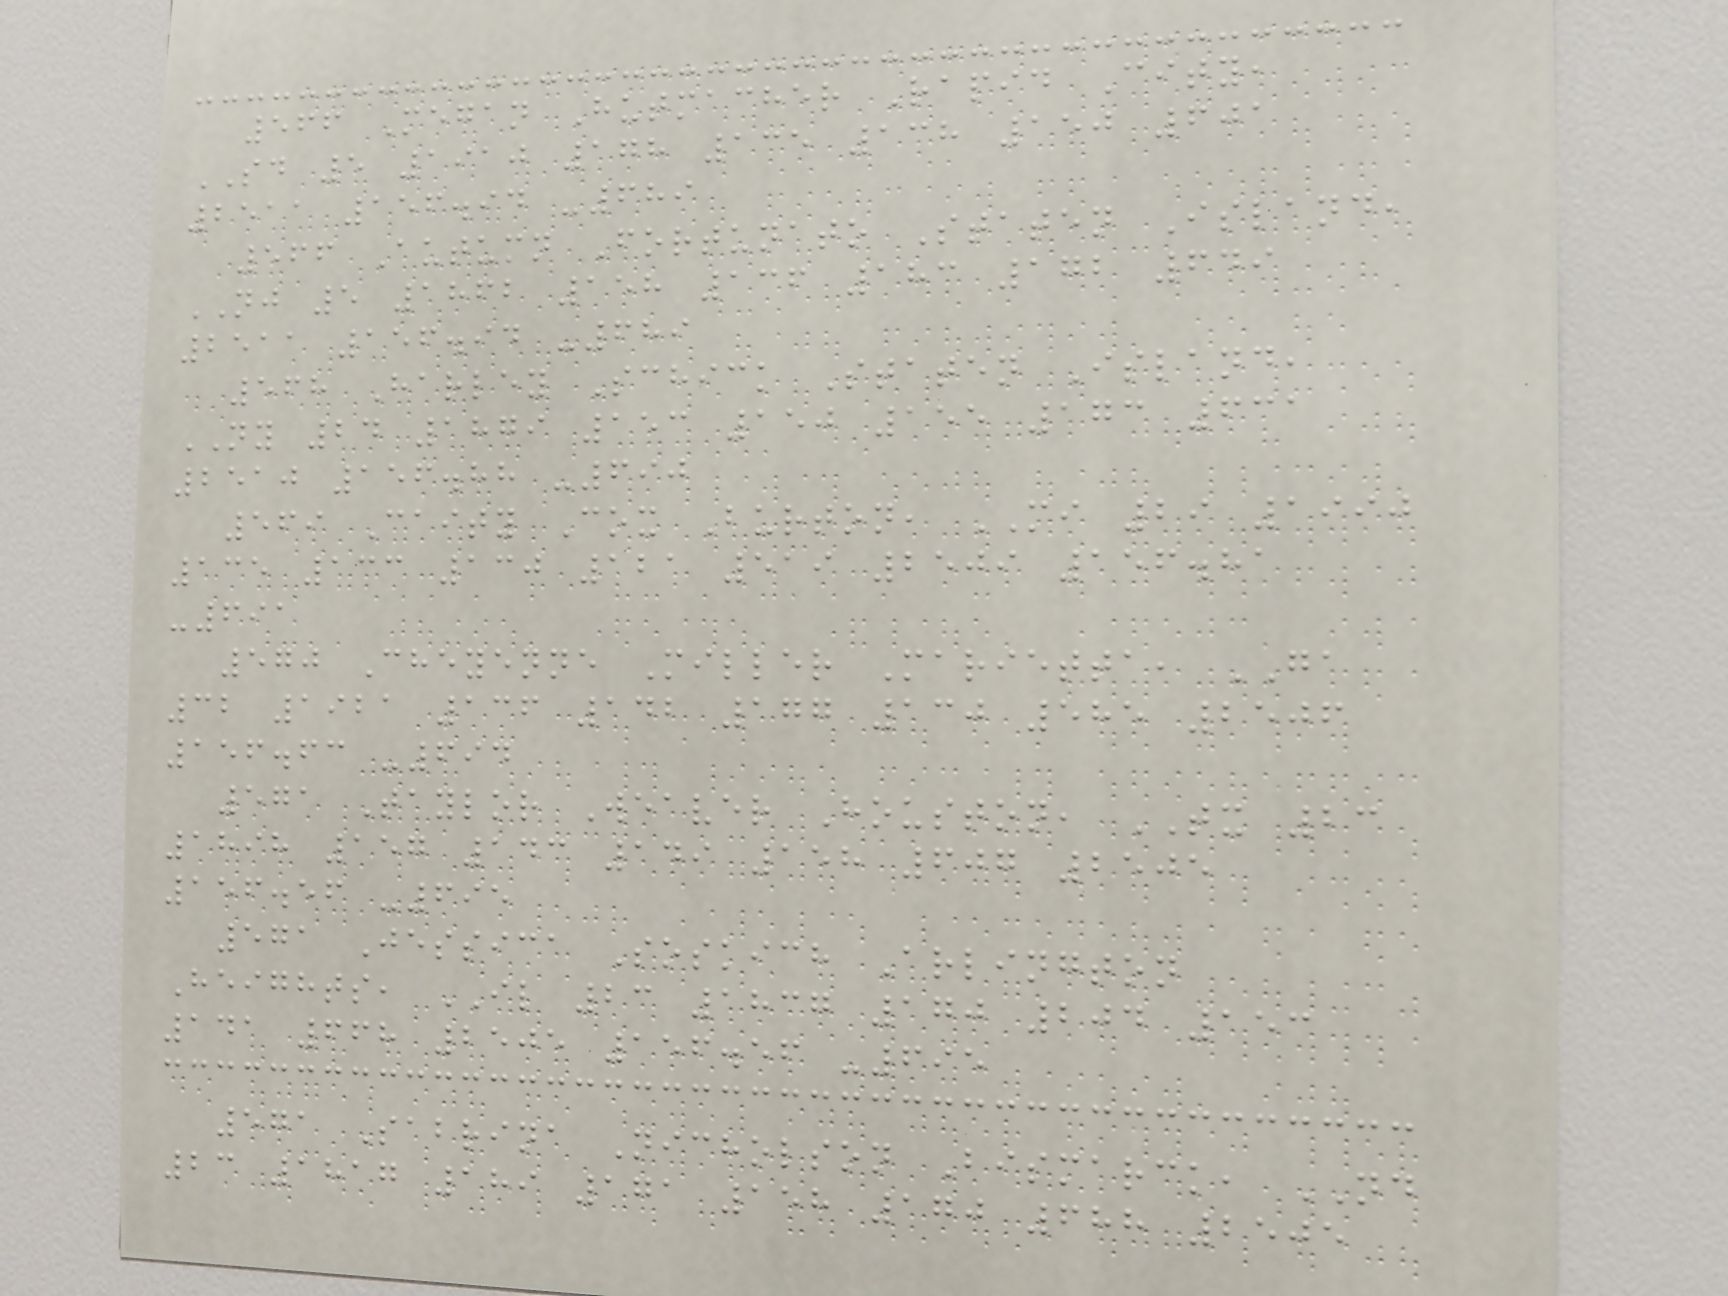566 Megan Hutmacher Rapid City,
SD 5 1910 178 135 138 150 601
2511 156.94 -689
566 Autumn Fortunato Staten Island,
NJ 5 1862 158 136 183 172 649
2511 156.94 -689
568 Harley Schick Staten Island,
NY 24 1879 153 150 155 173 631
2510 156.88 -690
569 Caity Cox Burton, MI 29 1990
135 133 130 121 519 2509 156.81
-691
570 Cheyenne Miller Marietta, GA
32 1921 136 142 177 130 585 2506
156.63 -694
571 Taylor Weaver Houston, TX 23
1898 157 143 149 158 607 2505
156.56 -695
571 Jessica Soskich Arlington
Heights, IL 23 1837 170 204 153
141 668 2505 156.56 -695
571 Sabrina Nicholson Bismarck, ND
23 1817 189 171 158 170 688 2505
